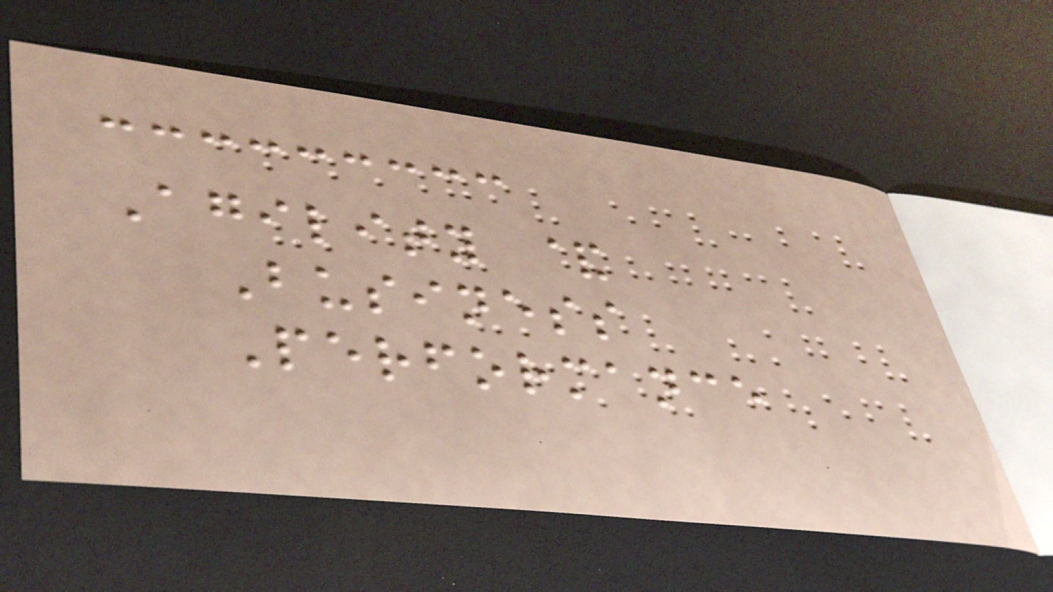Agility &
Business
Performance
